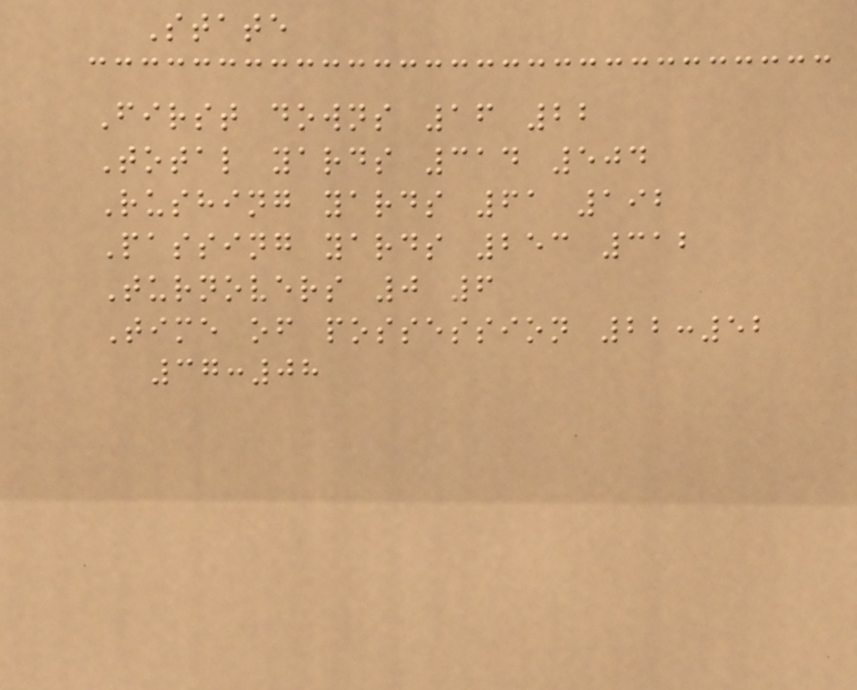State
First downs 16 22
Total yards 314 504
Rushing yards 61 192
Passing yards 253 312
Turnovers 0 6
Time of possession 22:52
37:08
